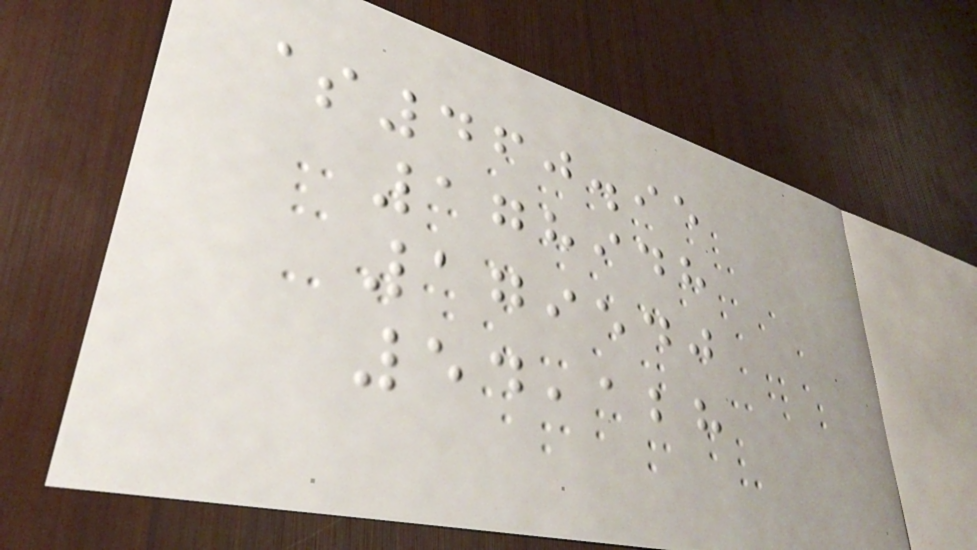$460.95
178948
179540
54,128
